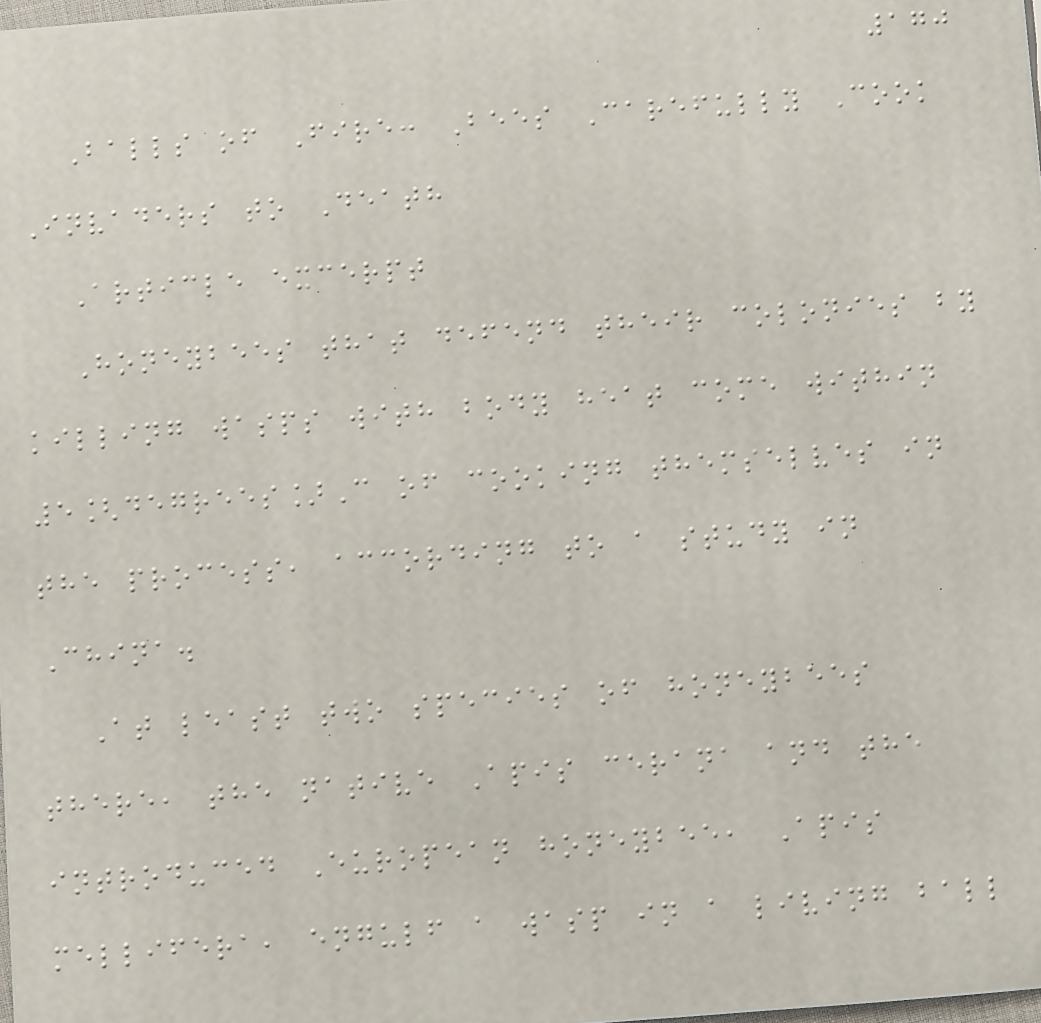170
Balls of Fire: Bees Carefully Cook
Invaders to Death
Article excerpt
Honeybees that defend their colonies by
killing wasps with body heat come within
5[degrees]C of cooking themselves in
the process, according to a study in
China.
At least two species of honeybees
there, the native Apis cerana and the
introduced European honeybee, Apis
mellifera, engulf a wasp in a living ball
